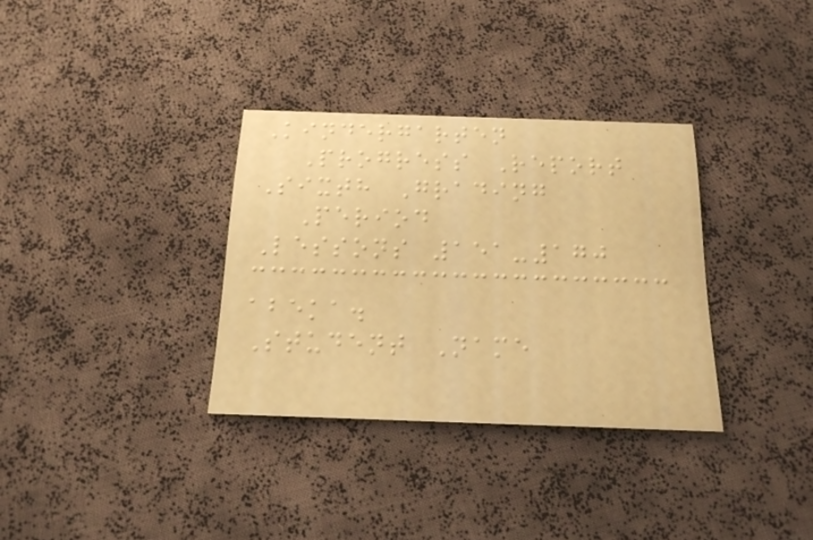Kindergarten
Progress Report
Sixth Grading
Period
Lessons 151-170
abeka.
Student Name
